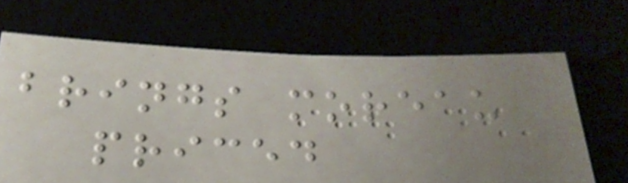brings moreau
priced
